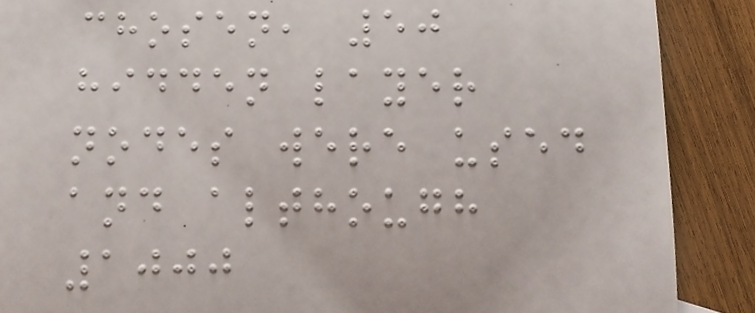chosen, 50
hidden layer
nodes were used
and although
1000
